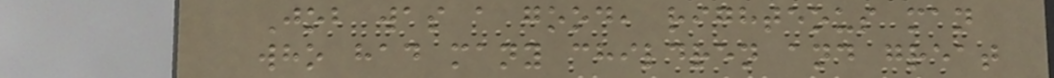Job was a good, righteous man
who had many children and great
